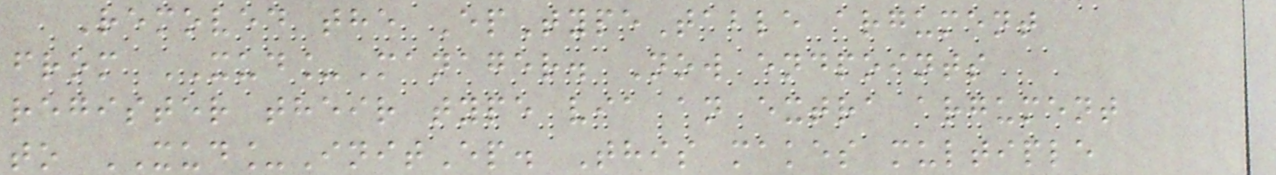Removed the EpTypeTable argument
from XUD_Manager. Now endpoints
register their type via an extra argument
to XUD_InitEp. This makes multiple
